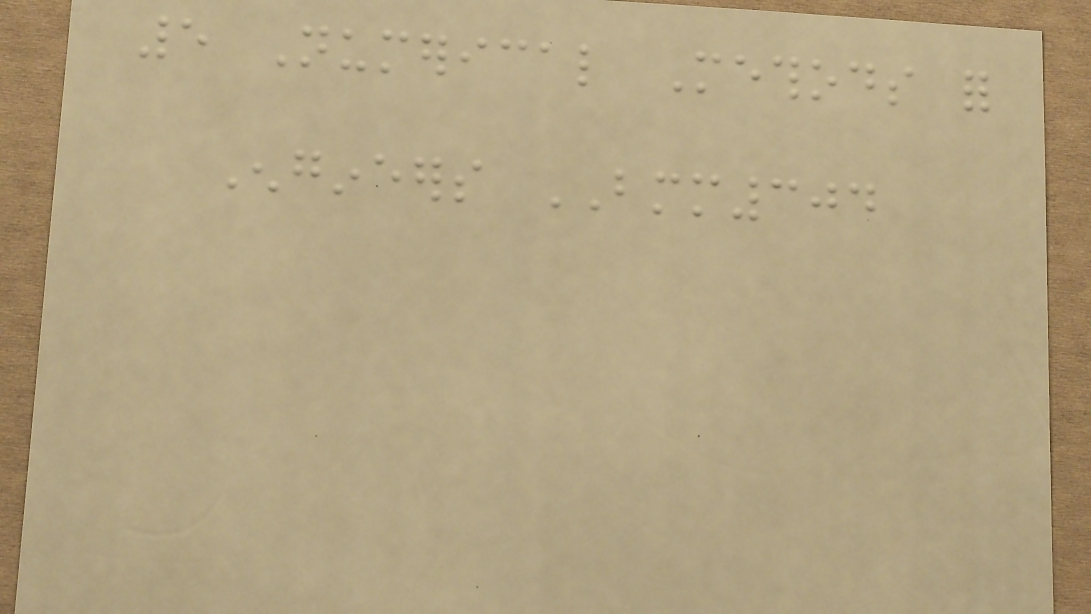5 Numerical Methods for
Engineers BMM304
